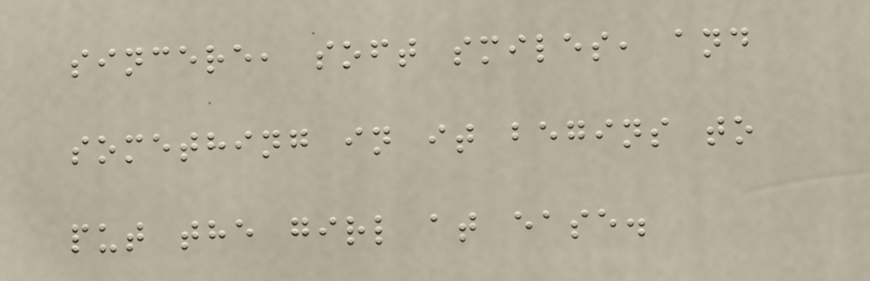sincere, soft smiles, and
something in it begins to
put the girl at ease.
